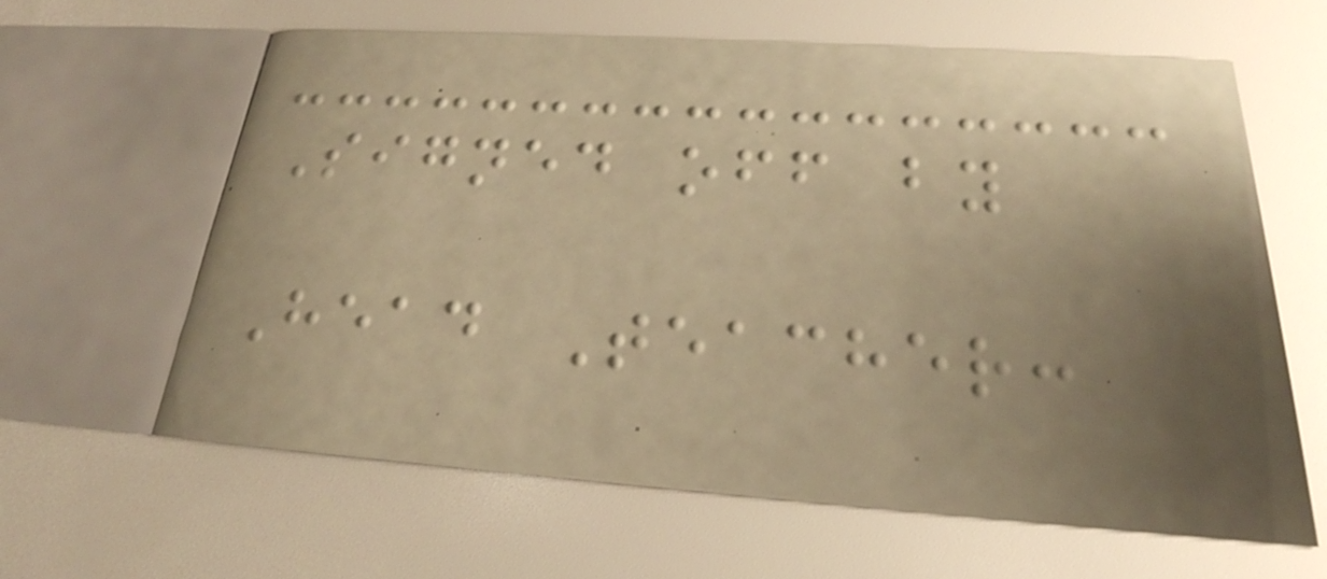Signed off by
Head Teacher:
